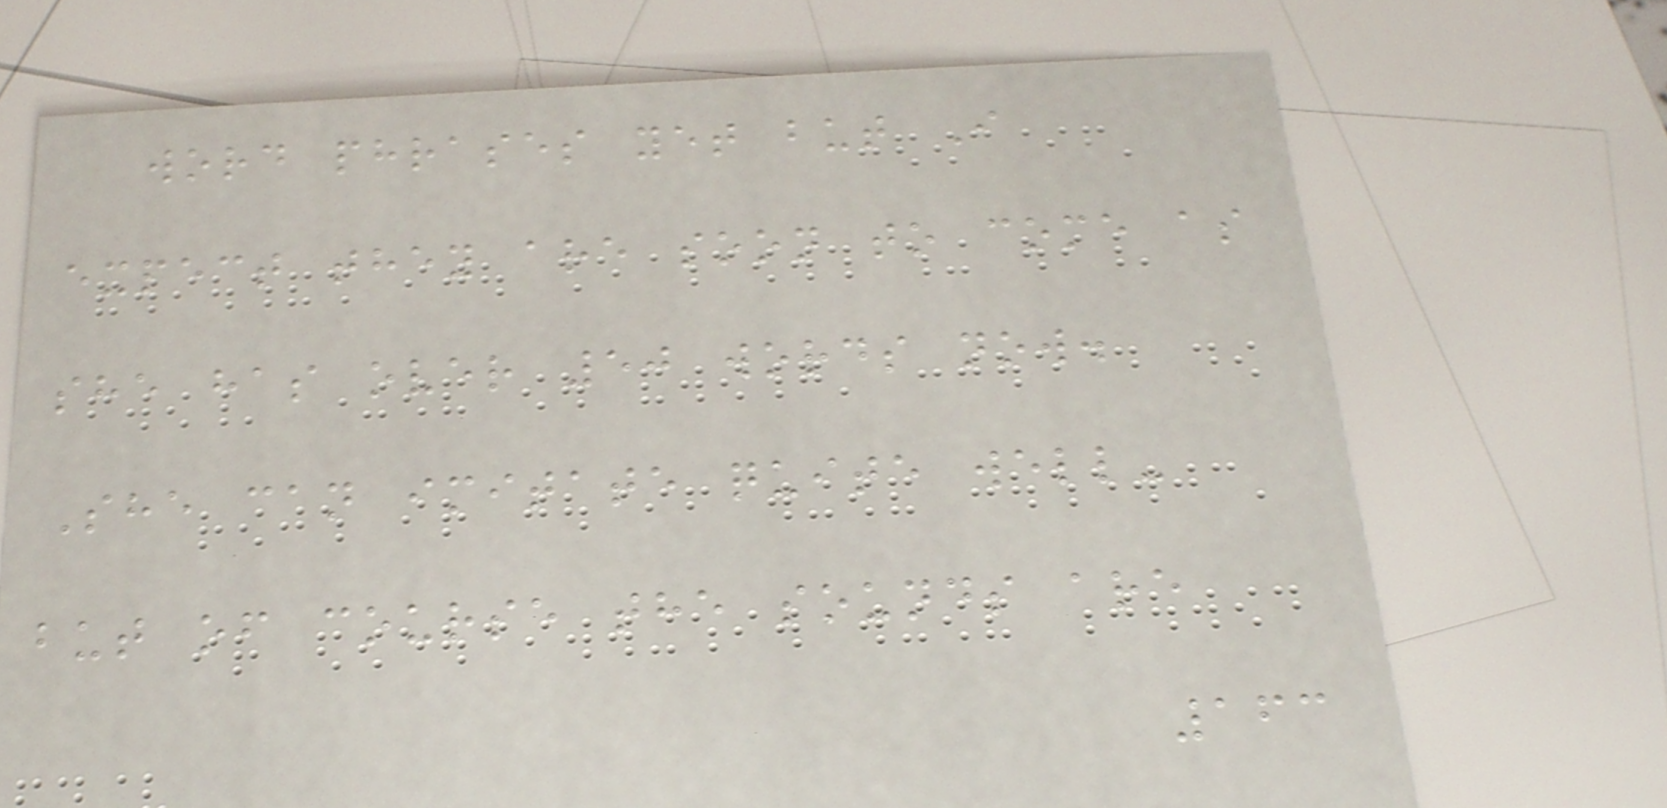word phrases yet but I
expect they are soon to come as
she has over 50 words now.
She can imitate quite well-
but of course the sounds are
163
